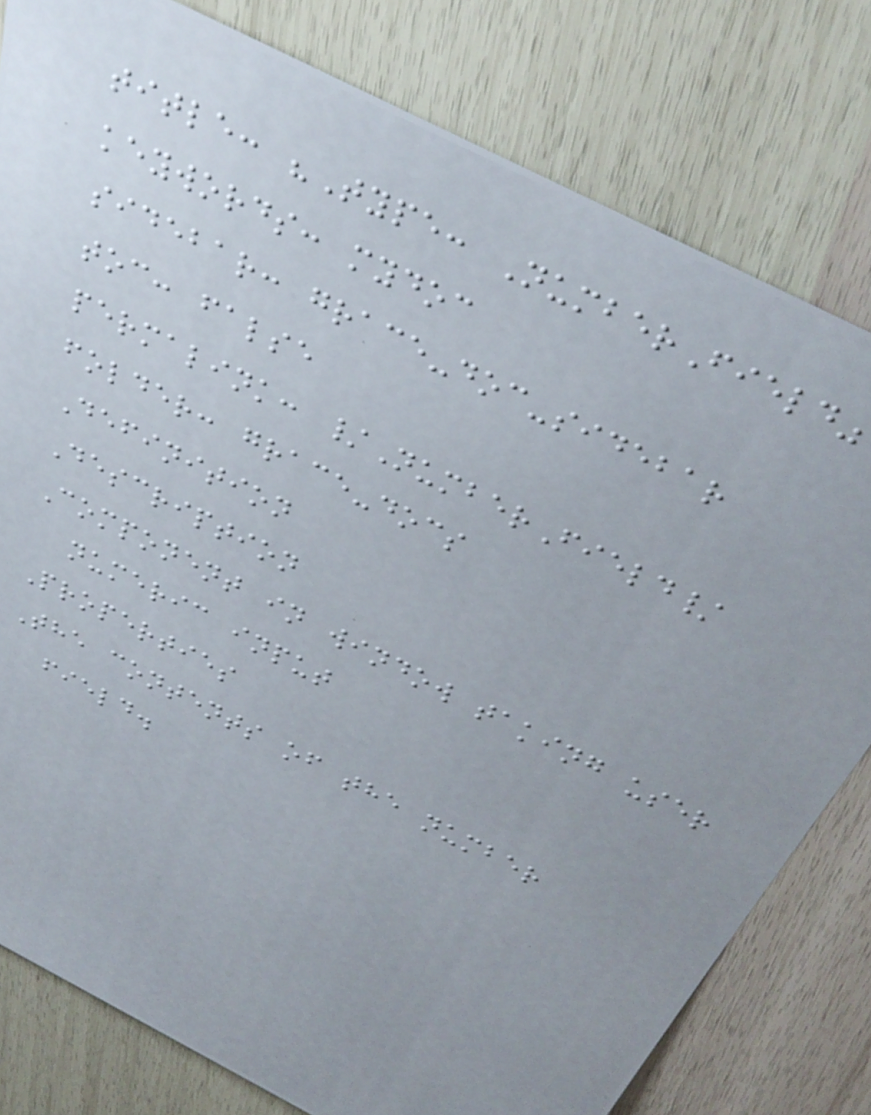title: "Type: NumberField"
keywords: mydoc
sidebar: grace-doc-sidebar
toc: false
permalink: /NumberField/
folder: grace-docs
Definition
Description
Component in window taking user
numeric input
Properties
The contents of the number
field.
